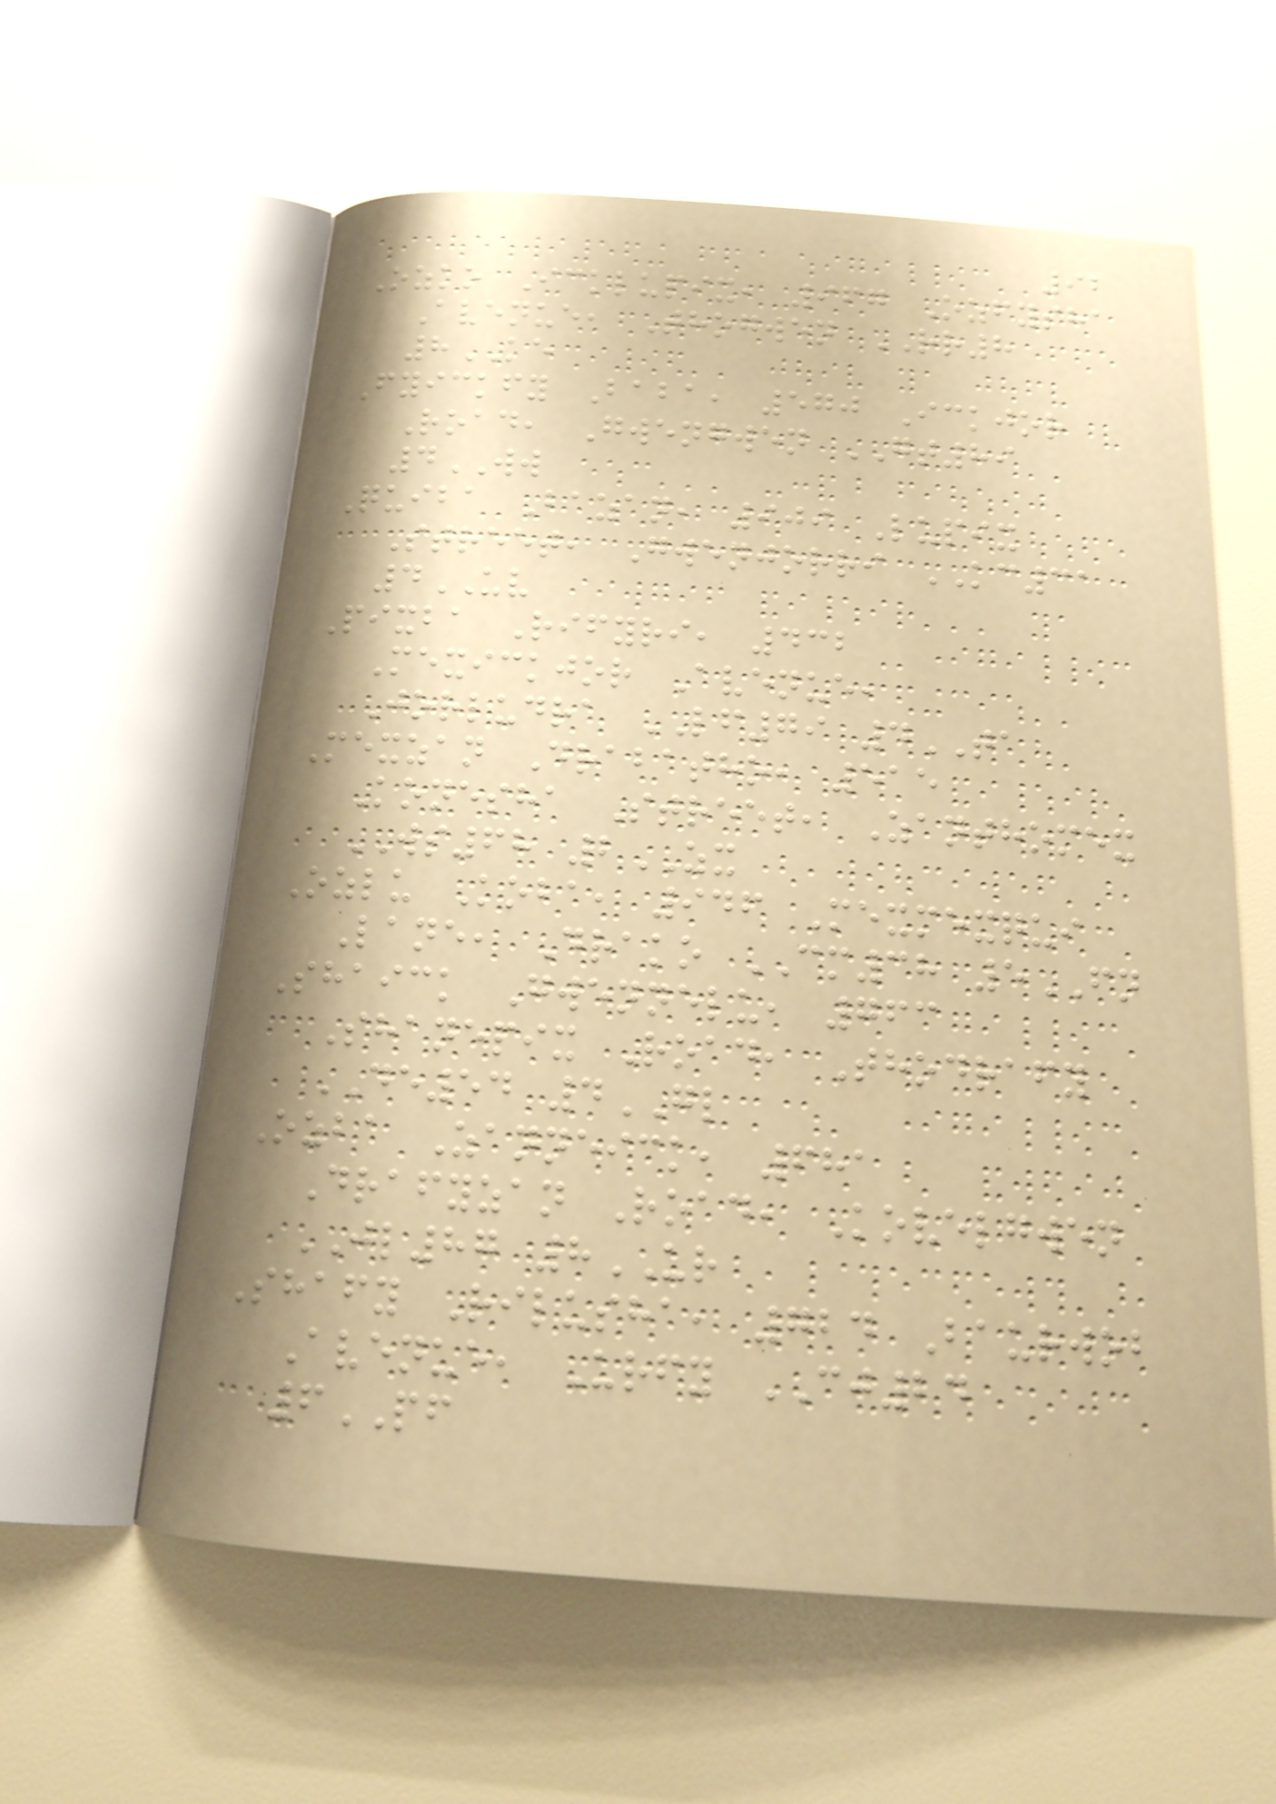92
Ozko Icklupix, 967 Ozfysha
Avenue, Thogwen RR8
8KE
Fyickfy Baba, 570 Ickjor
Road, Gwengwen GT89
4WW
Quiba Bazan, 909 Lupix
Street, Gwenjorri KC31
4UV
Pixba Rifyri, 432
Mexickjor Avenue,
Jorludra LF79 4TA
Mexzan Drabatho, 515
Konesha Street, Zanthomex
WS68 2ZX
Ozlu Koba, 946 Mexmexqui
Lane, Drako CM38 5FN
Shaick Gwennelu, 763
Shanepix Road, Thodrafy
DE54 4GL
Ozba Zanneick, 681
Drafyzan Road, Kovelgwen
JL87 8UR
Shafy Rilusha, 724 Baurwob
Avenue, Urfy CJ24
6PF
